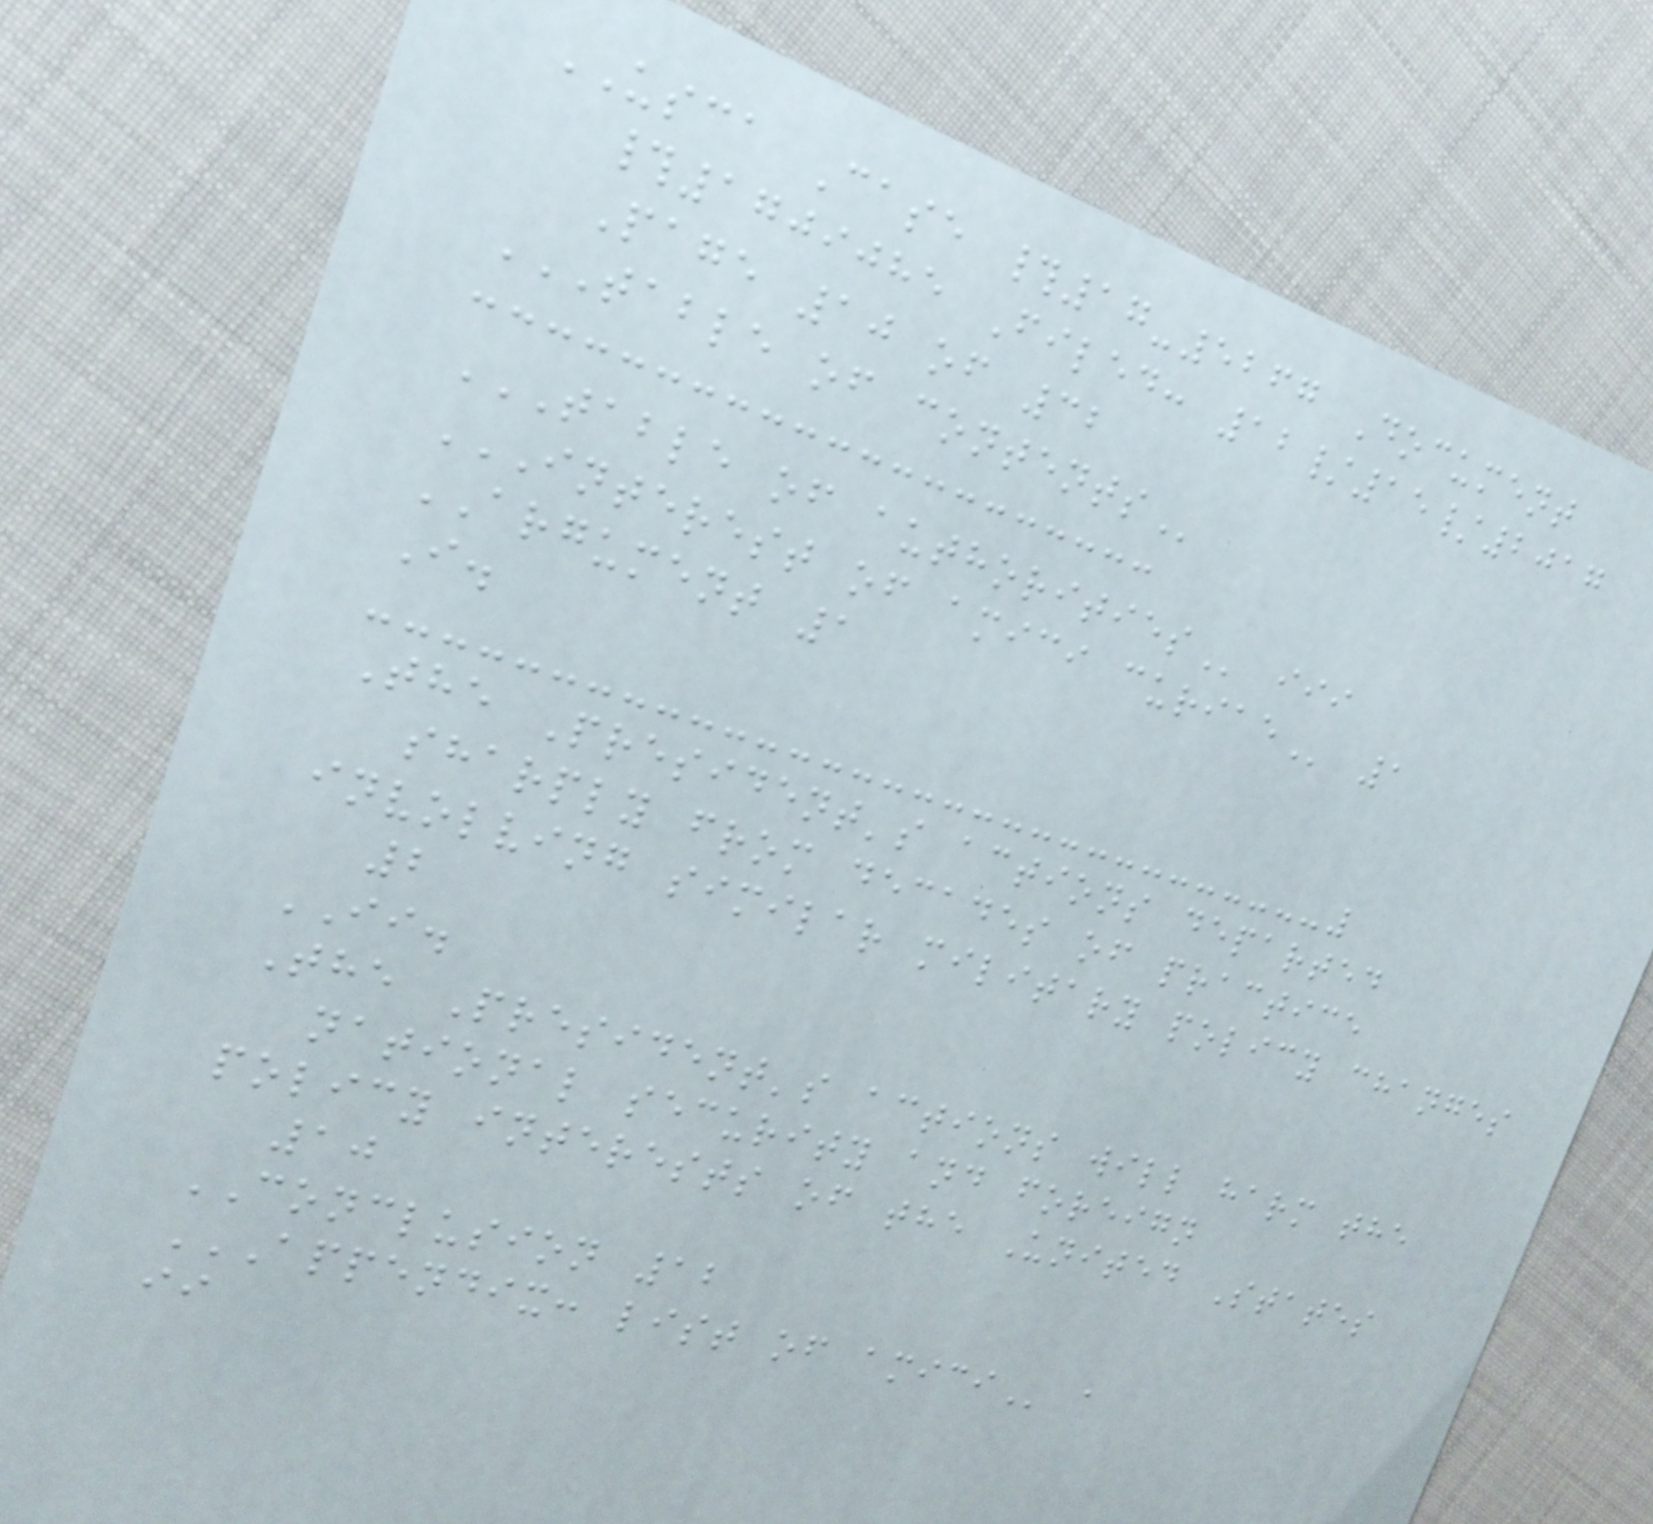USCA Case #17-5267 Document
#1709085 Filed: 12/15/2017
Page 10 of 32
TABLE OF CONTENTS
TABLE OF AUTHORITIES iii
INTEREST OF AMICI CURIAE 1
ARGUMENT 1
I.
The President's actions departed
sharply from decades of practice
involving similar military policy changes
2
II.
The President's actions will harm the
national security and foreign
policy interests of the United States
10
CONCLUSION 12
APPENDIX: LIST OF AMICI a
ii
